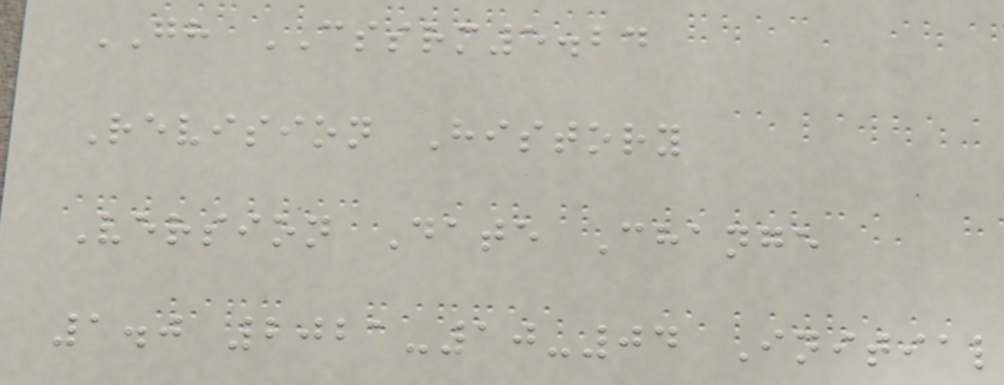GH CSSRM5.24
Revision History
Version Date Change
1.0 2021-10-04 Initial
